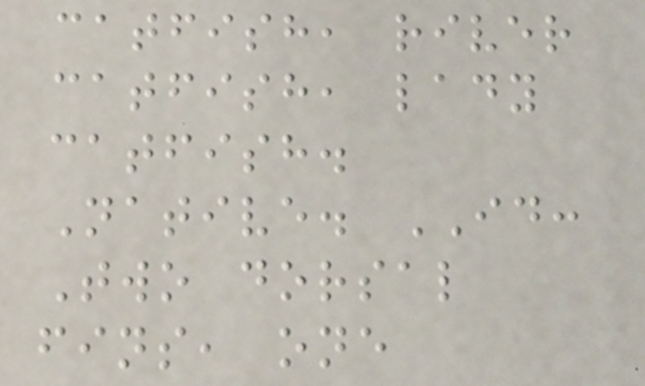catfish, river
catfish, lady
catfish.
Native. ID:
Two dorsal
fins, one
